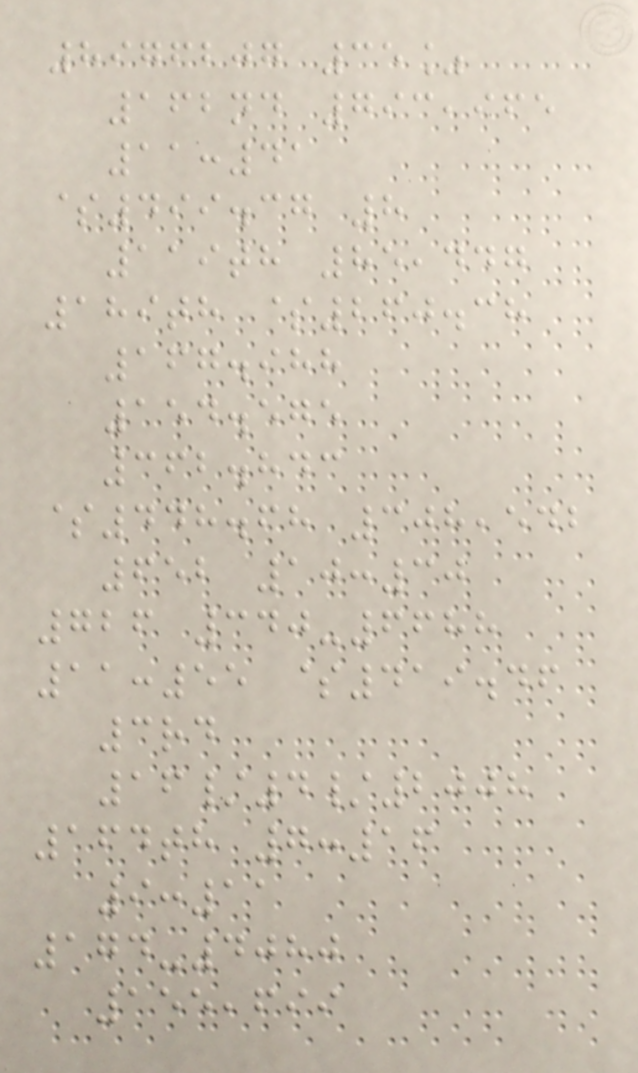8976207 35%
162nd 793,965
11:41
$499.37 8
119th 85,447
189th $260.38
167.988
154.575
362.843
$448.68 308,542
652 10:30
726 340-6688
11:55 $419.46
3rd
16/4/2008
164th 7:16
9:11
174-4080
155,699
